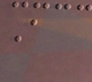A
